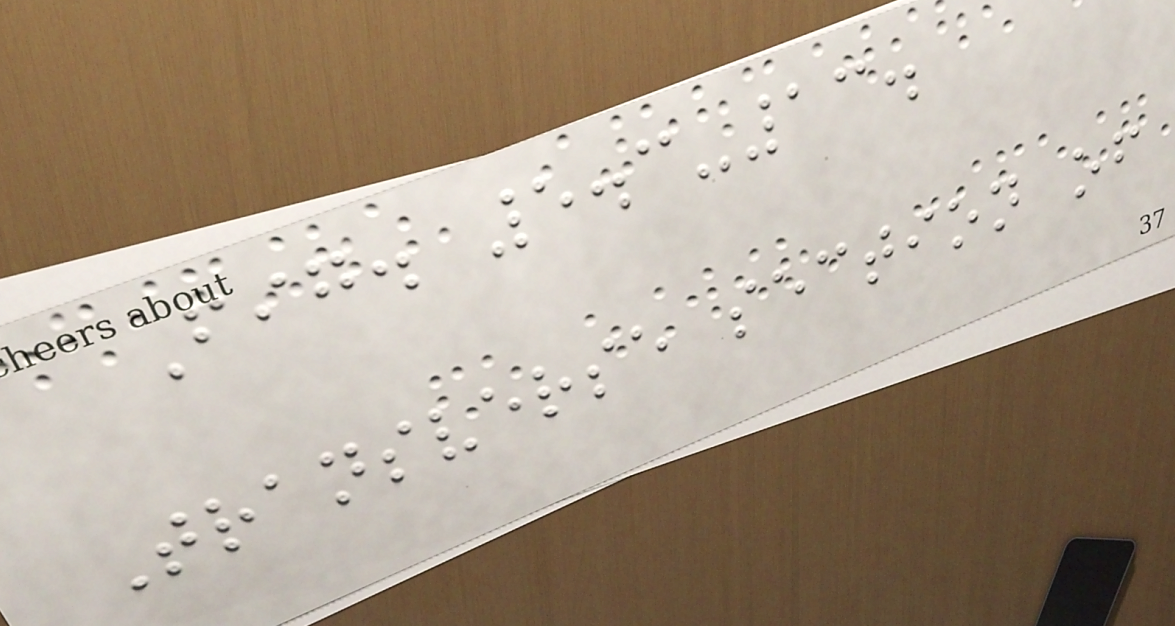Fig. 5.3-13.
Transverse section of
